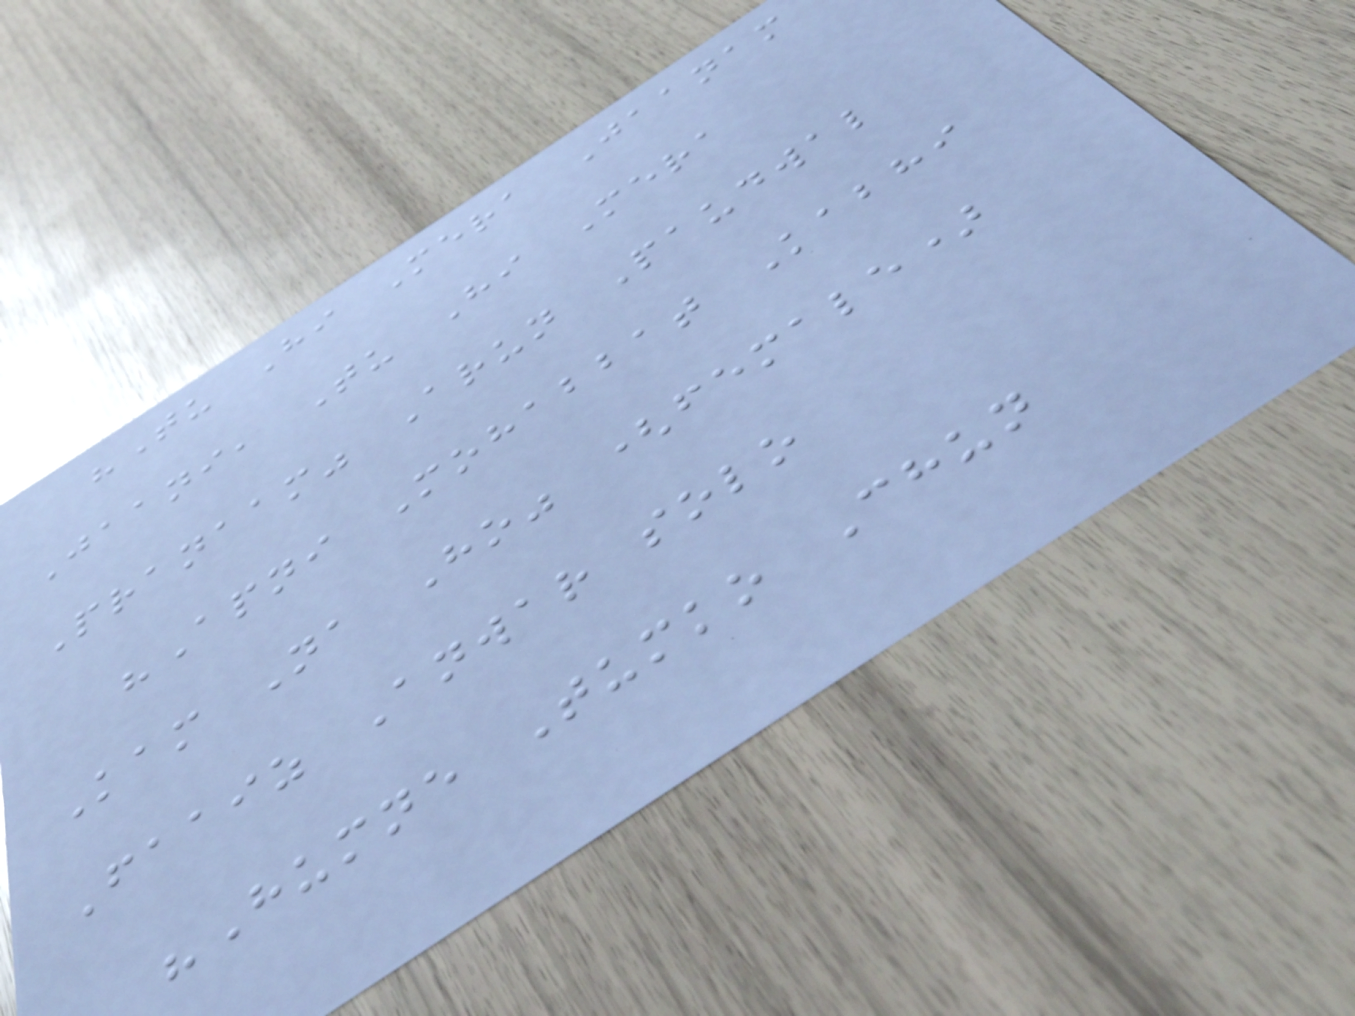"Tu Hi Mera Jaanam
Jaani, Tu Hi Mera
Pranaam" Arun Paudwal
"Apni Mohabbat Kabhi
Kam Na Ho" (female)
Faaiz Anwar solo
"Humne Tumko Chun
